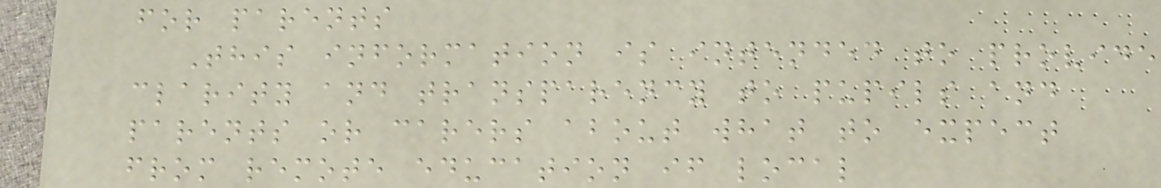for parents
This information is intended to provide
clarity and transparency to pupils and
parents or carers about what to expect
from remote education if local
